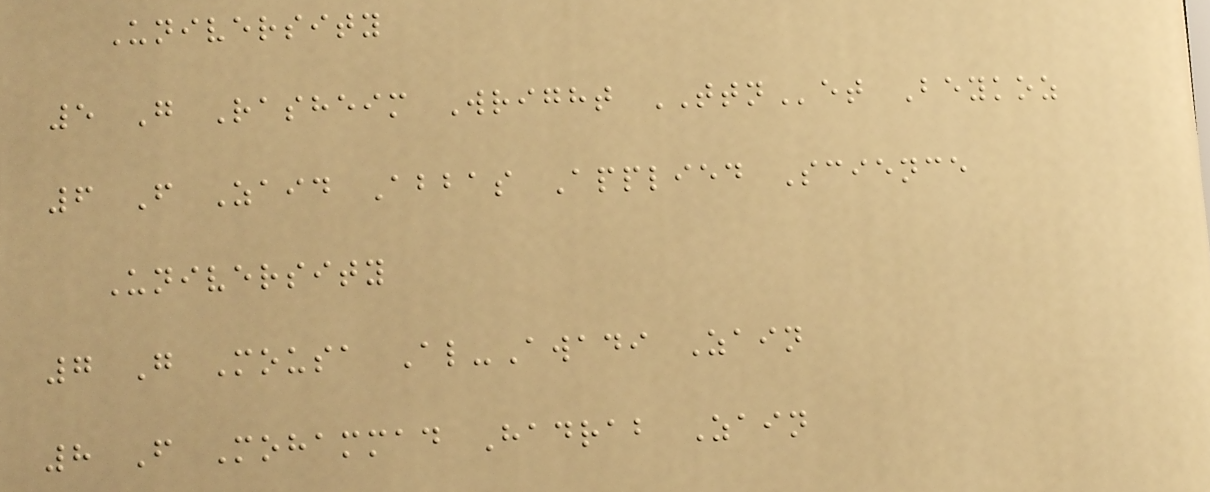University
5 G Rasheim Wright TTNet Beykoz
6 F Zaid Abbas Applied Science
University
7 G Mousa Al-Awadi Zain
8 F Mohammad Hadrab Zain
